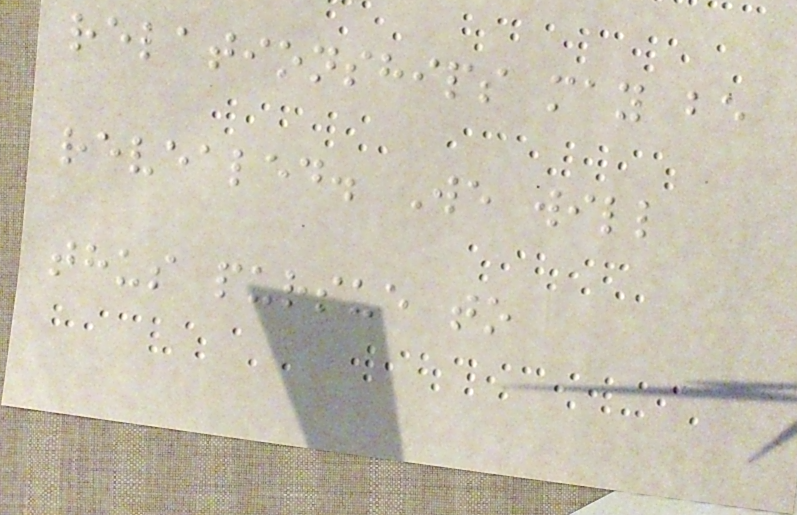relationships may be
revealed. We will
thus pursue to
